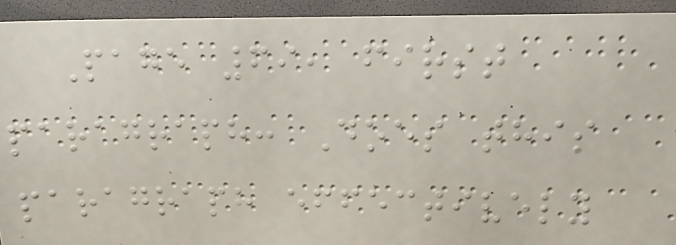Page 69, first
paragraph: Does this
paragraph effectively
